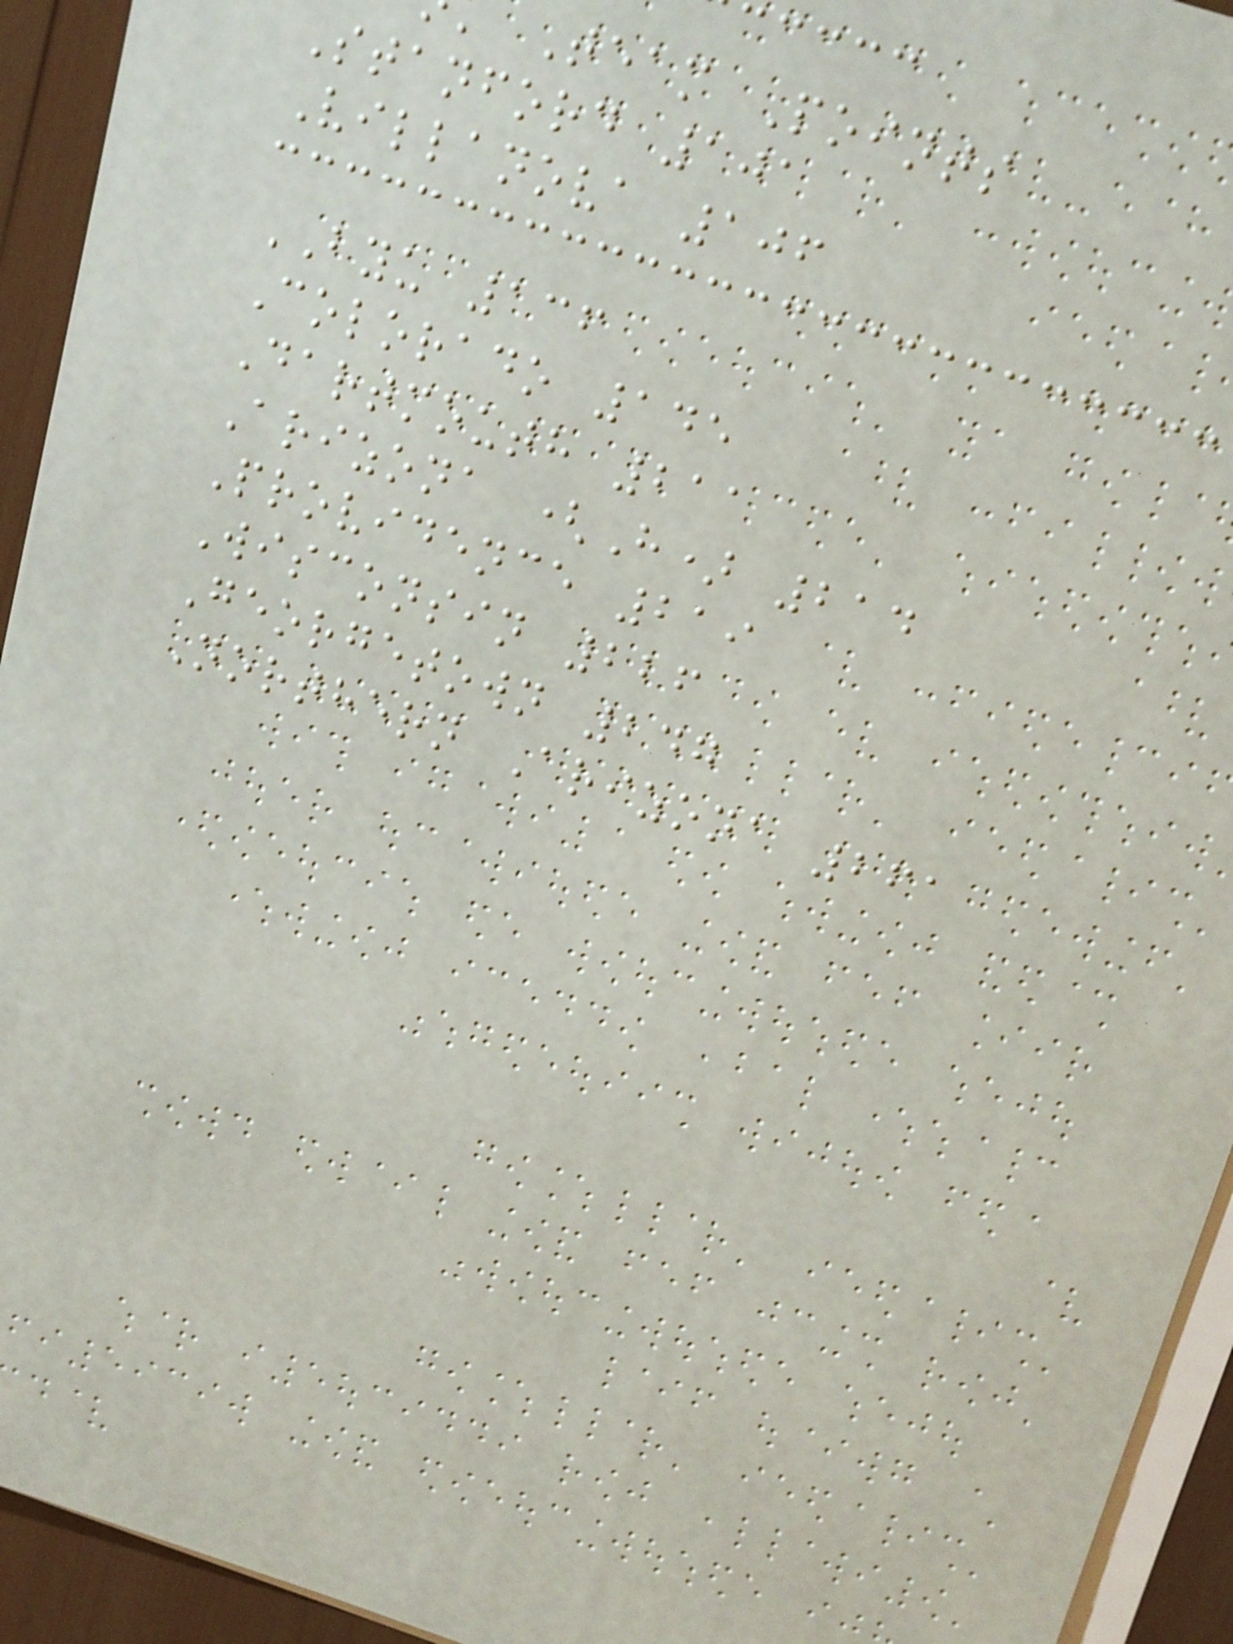Team Points
Stanford 101
Villanova 106
BYU 136
Colorado 145
Dartmouth 211
Arizona (H) 214
Providence 219
Wisconsin 226
Georgetown 247
Northern Arizona 261
